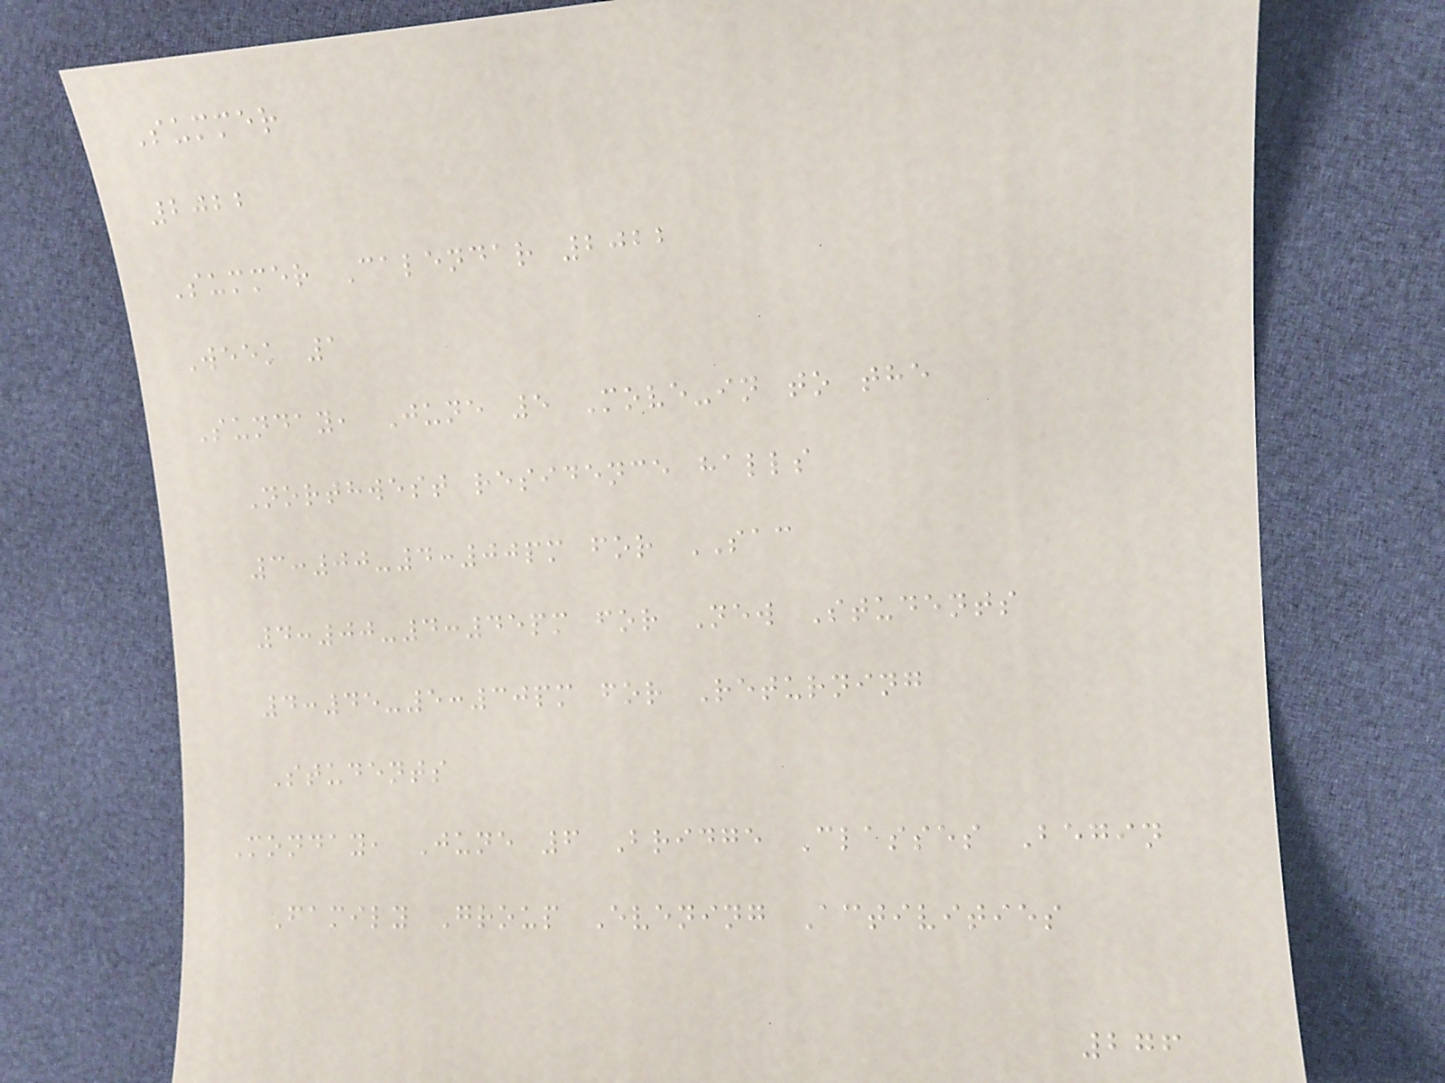Summer
2022
Summer Calendar 2022
Week 1
Sunday, June 5 Move-in to the
Northwest residence halls
3:00-4:00pm for SAC
4:00-4:45pm for New Students
4:45-5:30pm for Returning
Students
Monday, June 6 Bridge Classes Begin
Family Group Evening Activities
276
